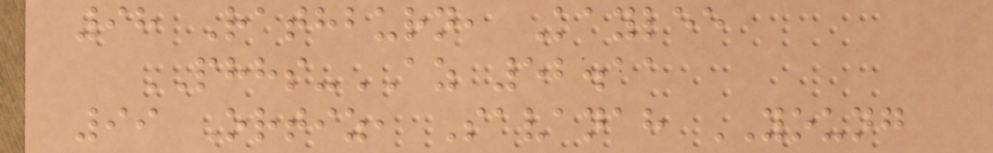98 Rathburn, Kaylee
PHHS-AZ 52.11
99 Ortiz, Savanah YOUNG
